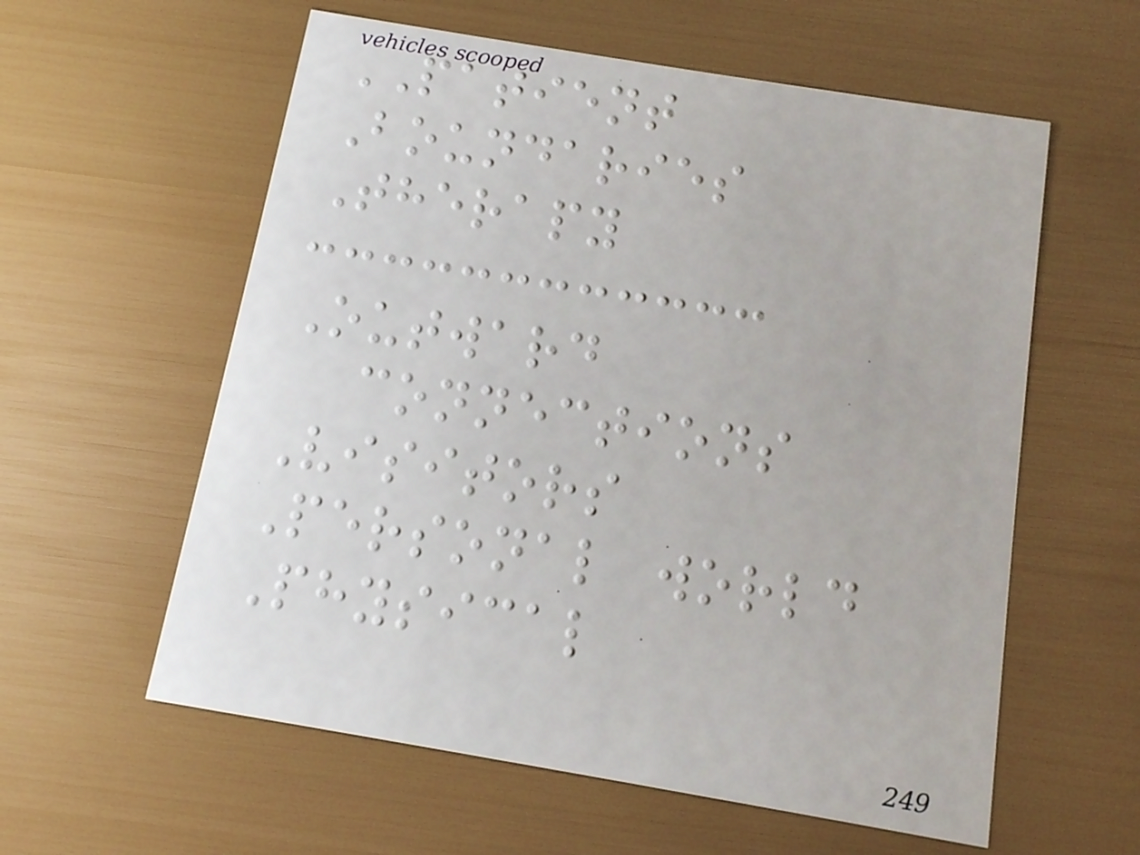PATIENT
Boundaries
Therapy
Outward
connections
Visitors
Personal world
Physical
